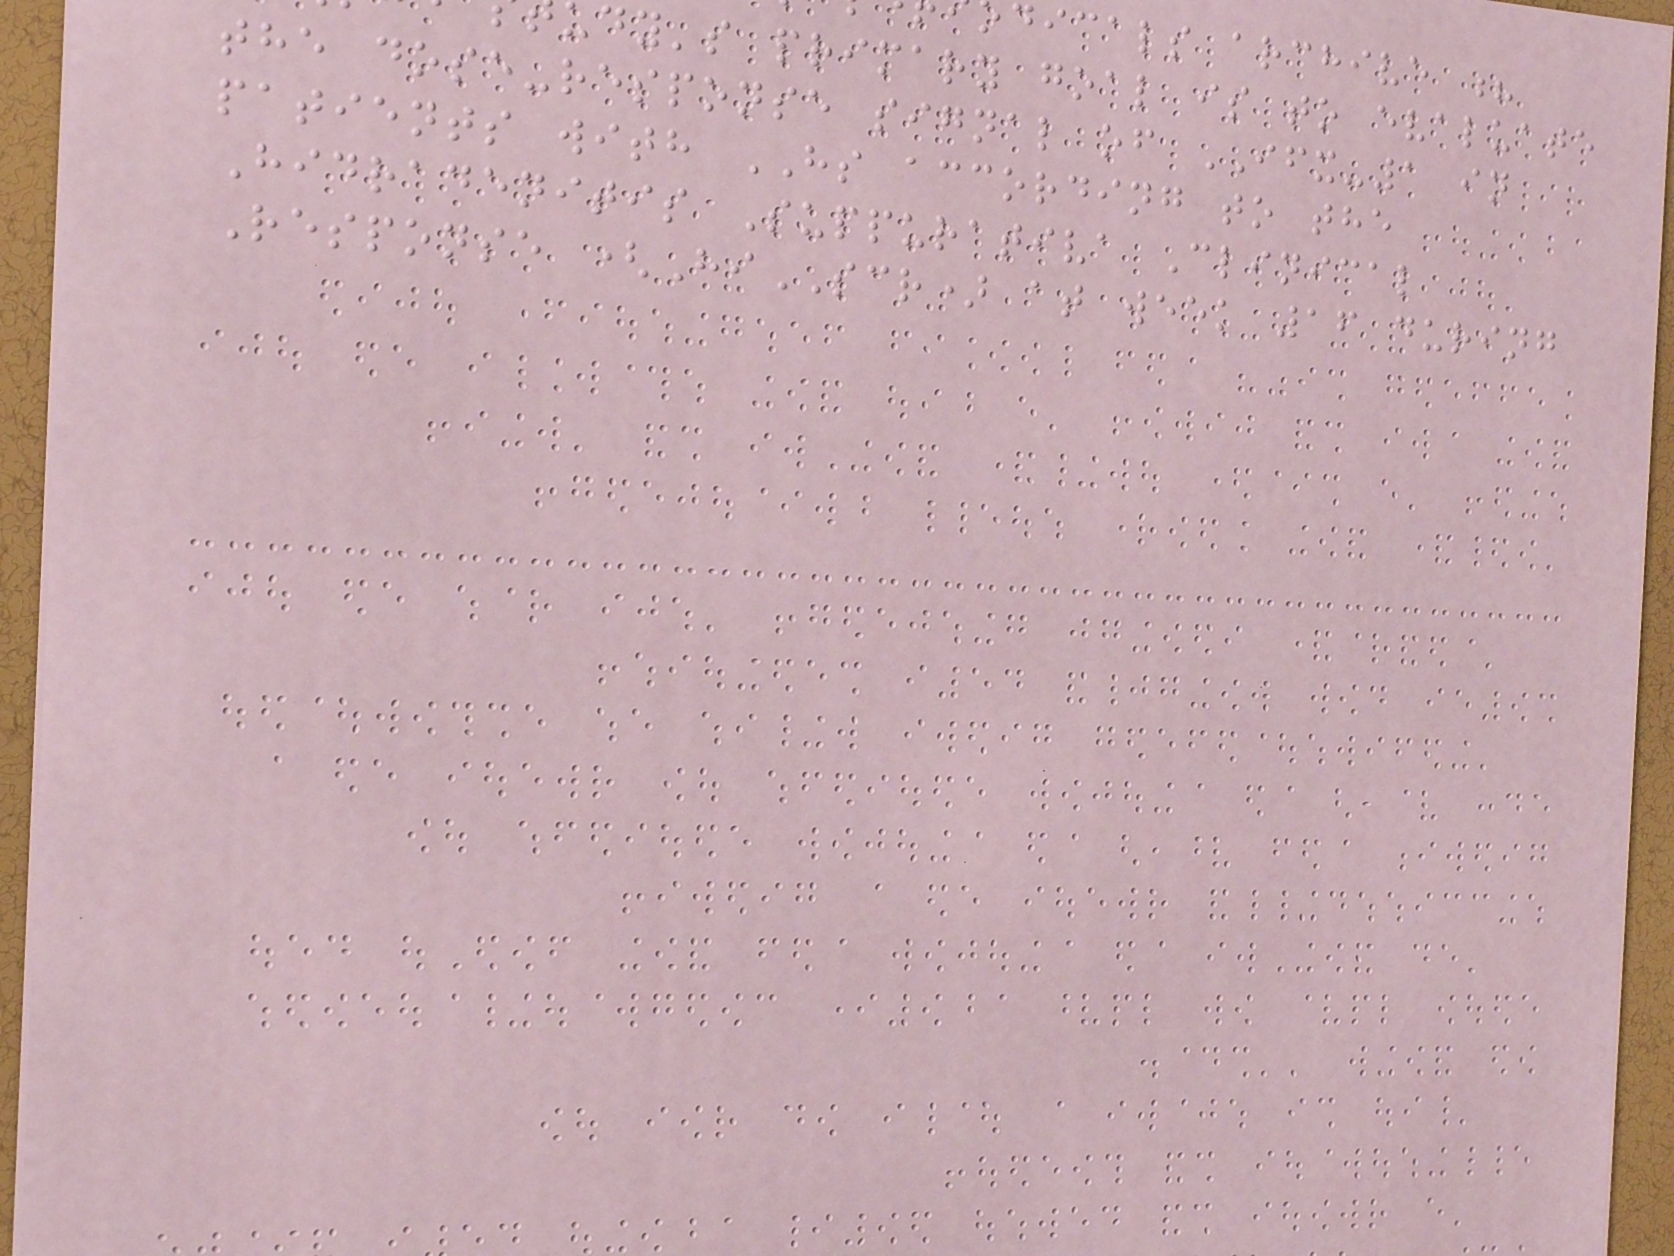dicals archive ?
dy's primary goal is to evaluate
the dose-response signal of IFX-1 in
patients with HS according to the
Hidradenitis Suppurativa Clinical
Response (HiSCR) at week 16 during
